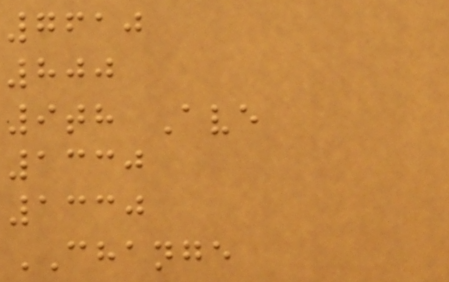7610
800
9th Ave
1330
1330
CHANGE
